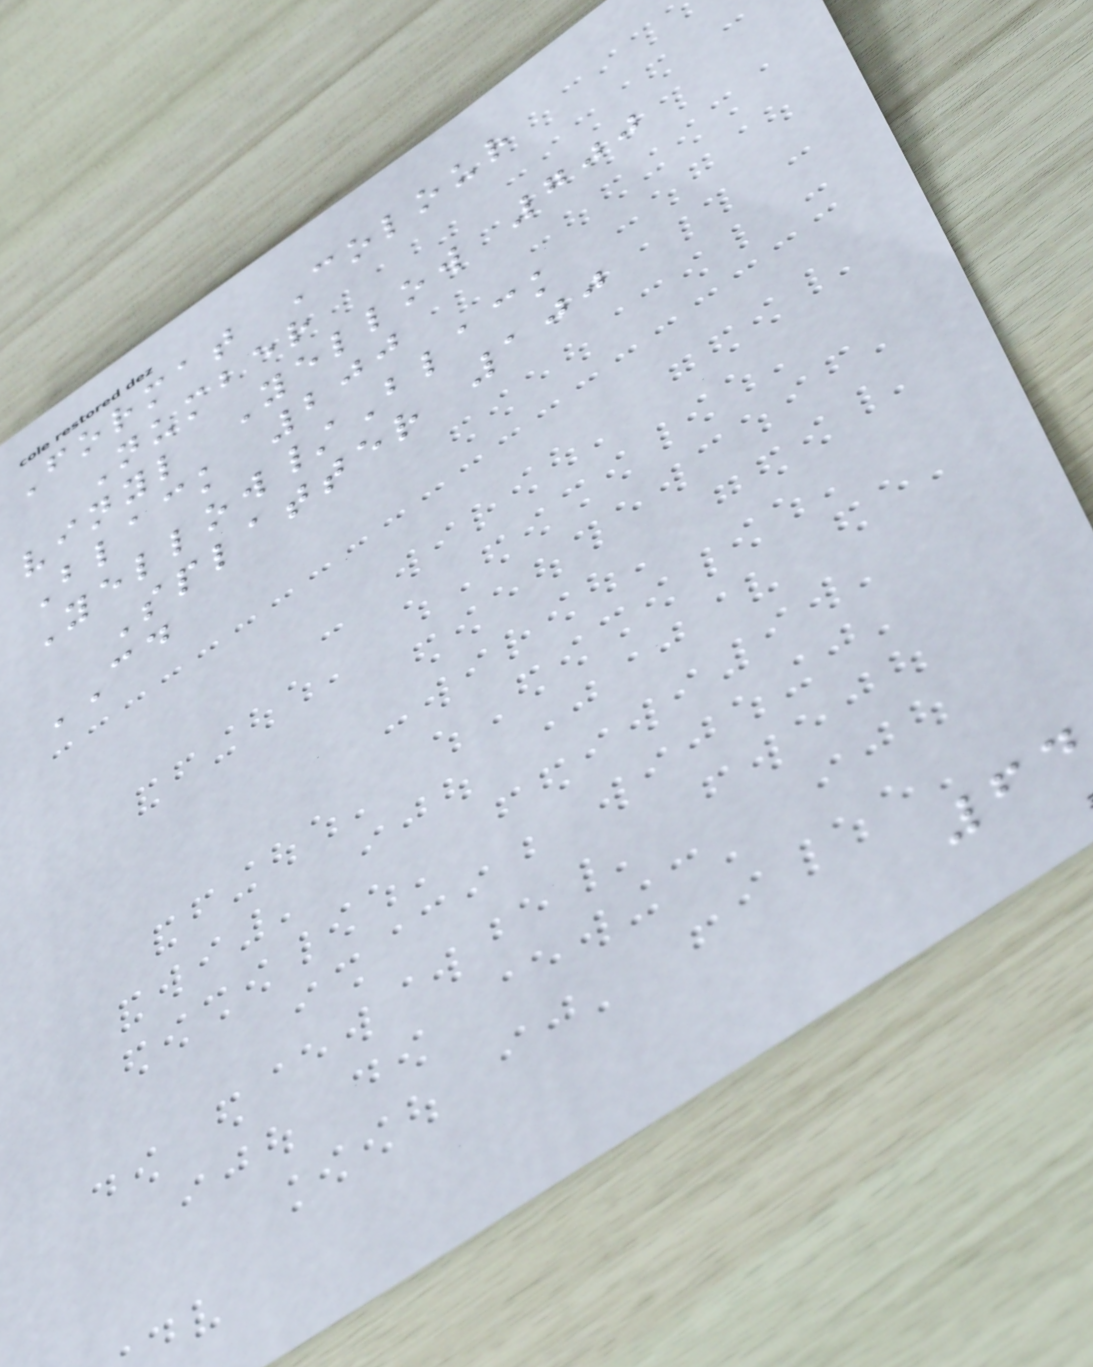Format Colour
Number
vinyl Yellow 700
Black 200
Yellow/Black
Splatter 100
CD
64
